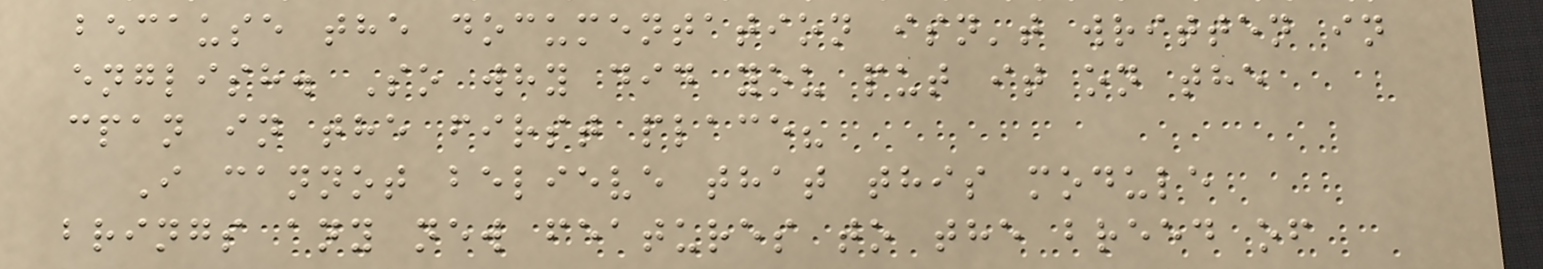because the documentation isn't written in
english. So why did you put it on the
cpan in the first place?
I cannot believe that this module
brings any new features to the breed of
